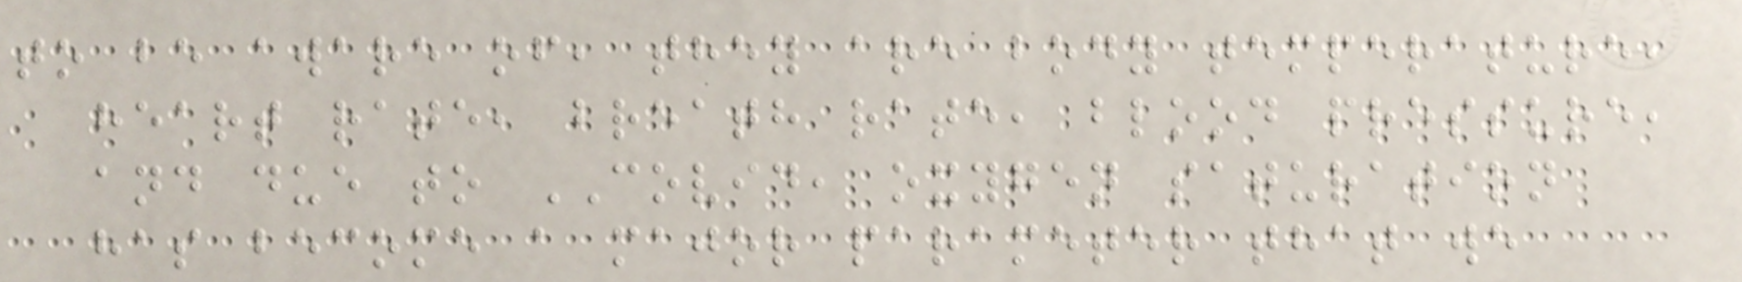to be aware of, they are body temperature,
heart rate, breath rate, blood pressure,
and due to COVID, oxygen saturation
has become a major parameter that we
